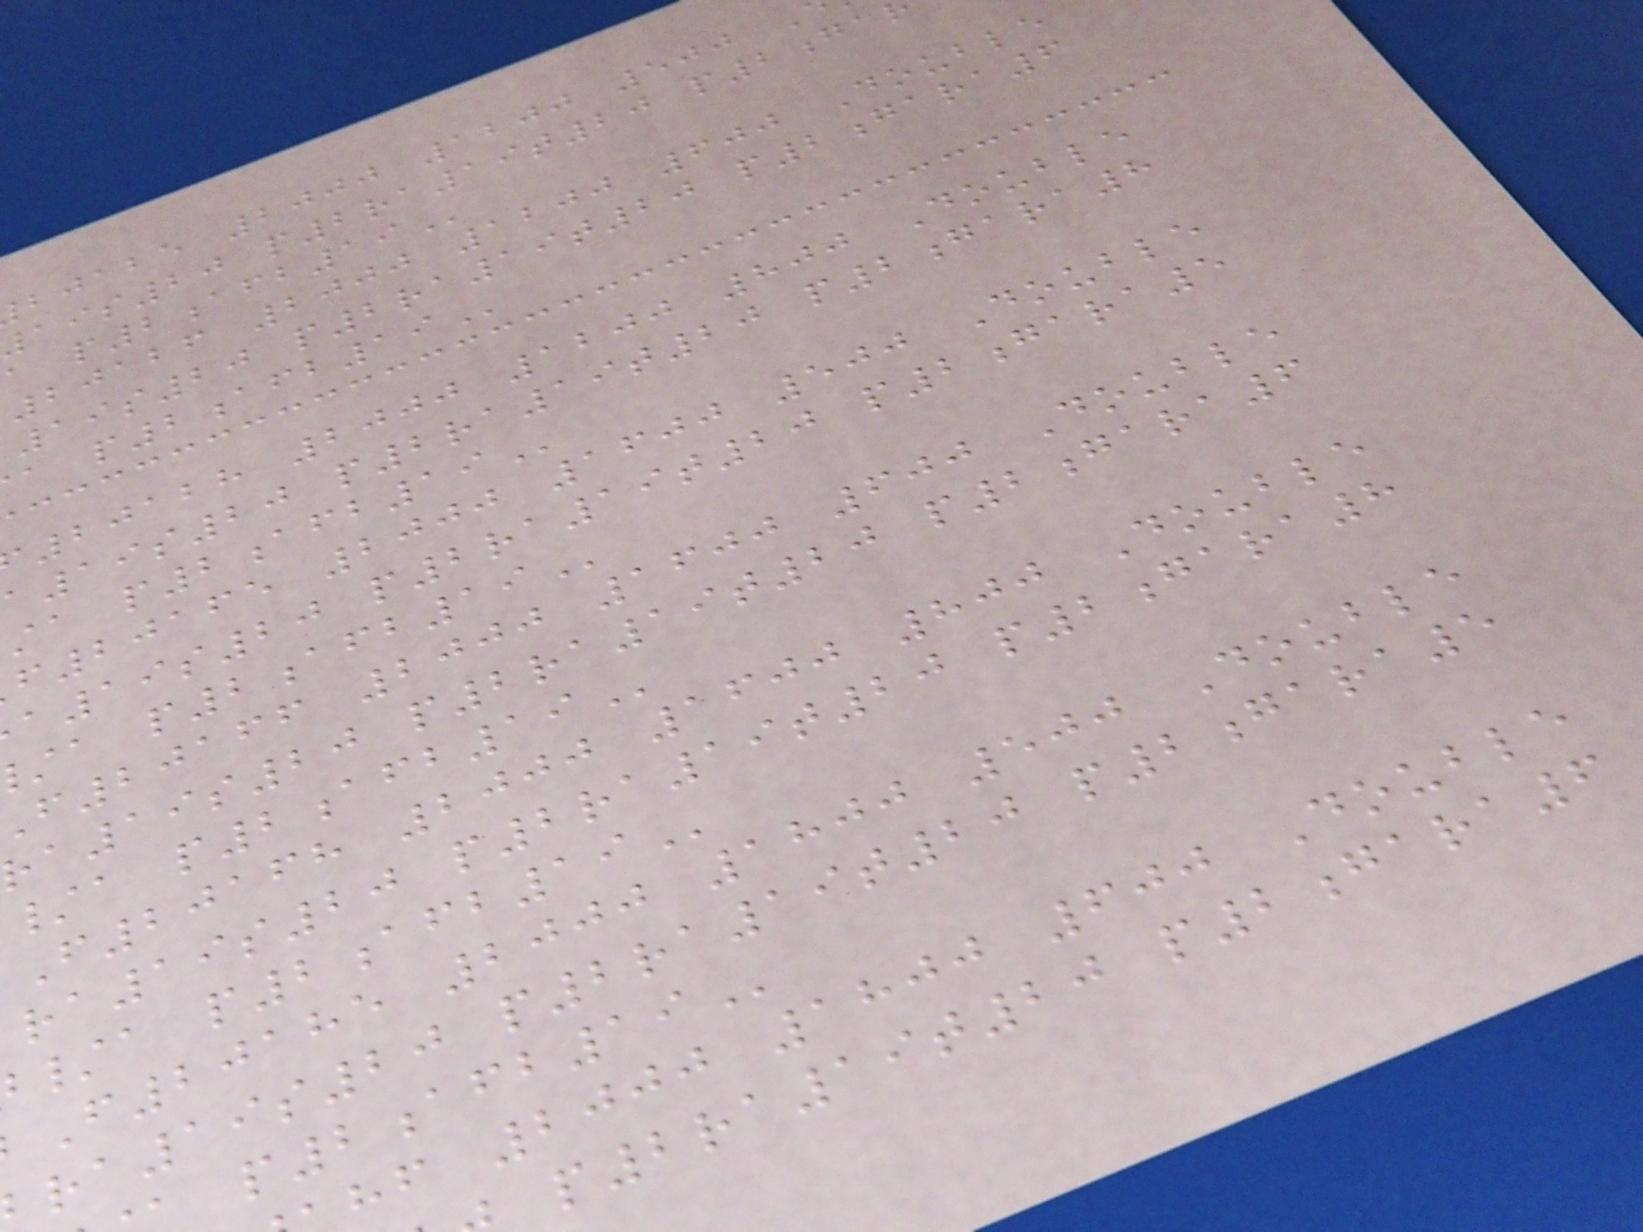bjabe 2000 1200 500
s20 p2ra19t20
20126 2000 1200 600 Double
19s20 p2ra19t20 p2gara6
20128 2000 1200 800 Double
a19s20 p2ra19t20 p2gara8
f20165 2000 1600 500 Double
a19s20 p2ra19t20 p2gara5
f20166 2000 1600 600 Double
ra19s20 p2ra19t20 p2gara6
F20168 2000 1600 800 Double
ra19s20 p2ra19t20 p2gara8
F20185 2000 1800 500 Double
ra19s20 p2ra19t20 p2gara5
hf 2000 1800 600 Double
p2ra19t20 p2gara6
